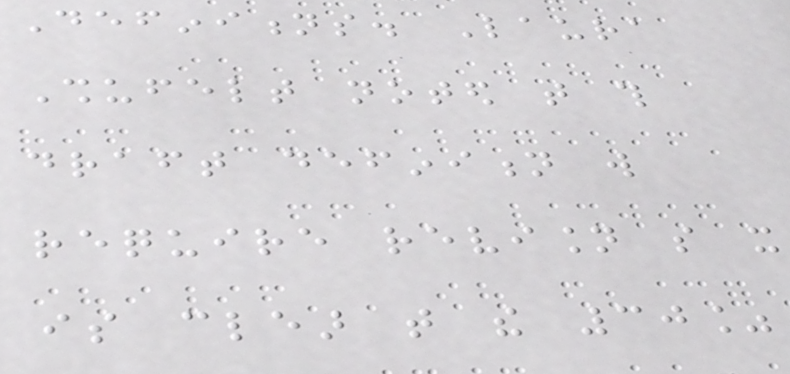Definitions. Laura
Shufelt noted that this
draft definition will
require revision so it
is clear that the 30%
